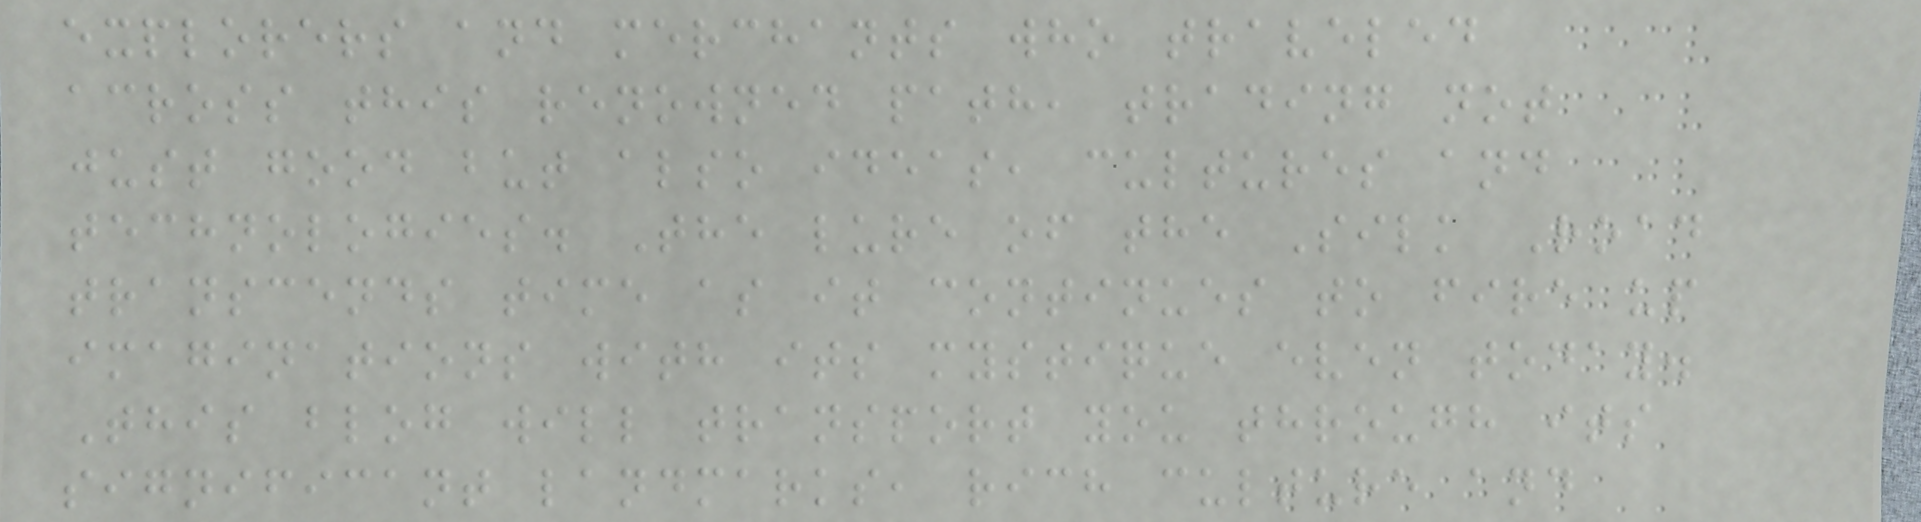explorers and merchants who traveled
across this renowned path, trading not
just good but also ideas, cultures and
technologies. The lure of the Silk Road
transcends time as it continues to fire up
imaginations with its mystique even today.
This blog will transport you through its
significant landmarks, rich culture and
